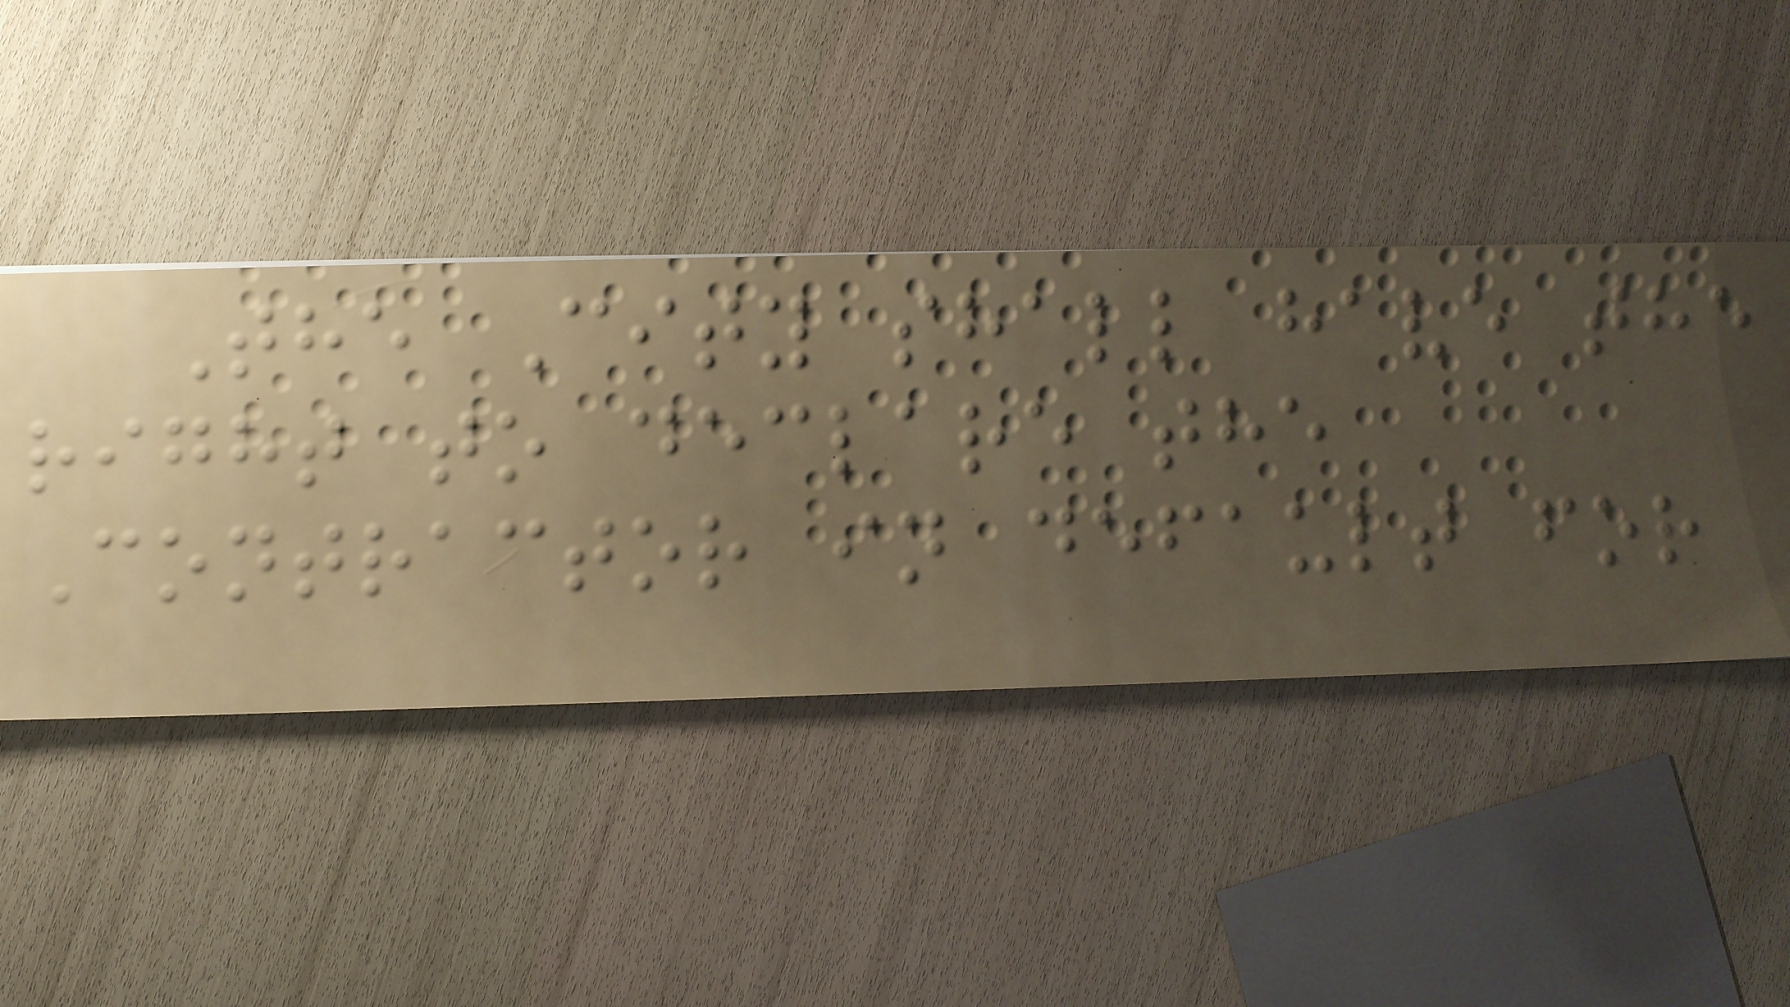The City shall have the
right to declare the
Contractor in default for
